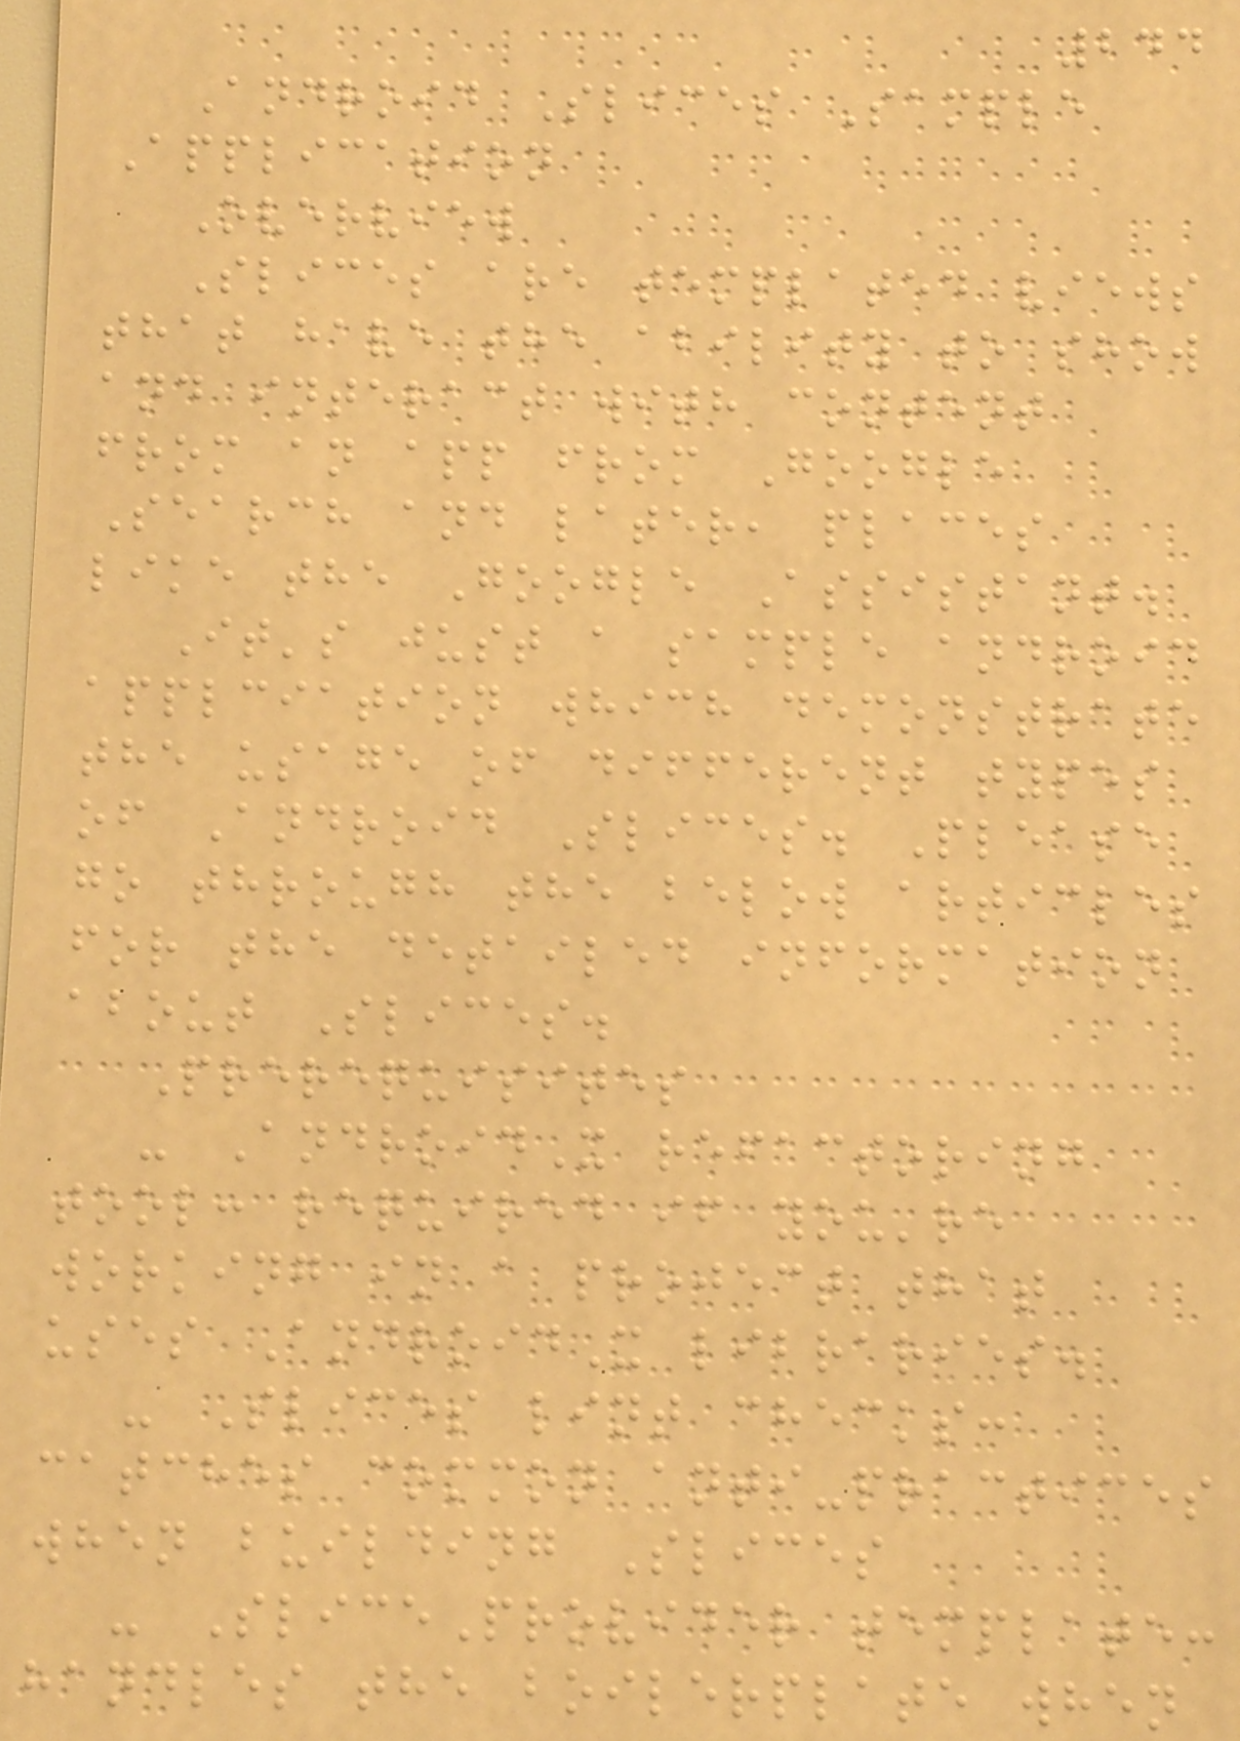244
Android Slices Sample
Application
Overview
Slices are templated views
that have the ability to show
and interact with content
from an app from Google
Search and later, places
like the Google Assistant.
It's just a sample android
applciation which demonstrate
the usage of different types
of Android Slices. Please
go through the below articles
for the detailed information
about Slices.
Prerequisites
- AndroidX refactoring
tool: required if you're
working in a project that
uses AndroidX libraries.
- Slices lint checks:
catches common anti-practices
when building Slices
- SliceProvider template:
handles the boilerplate when
